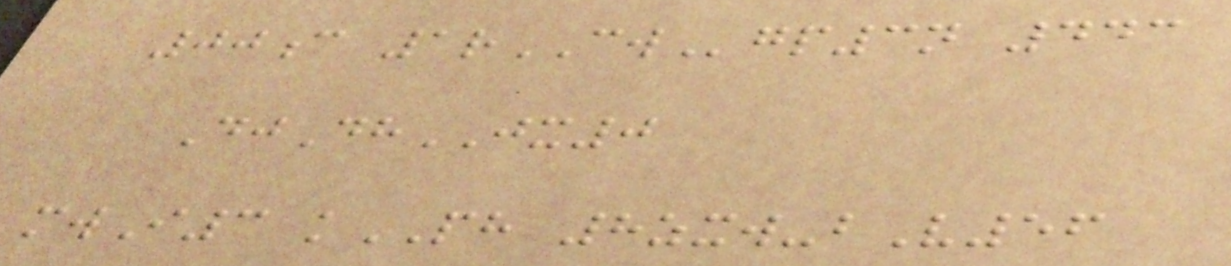00c 1rCWgp3n 443
DjDhJX0
mwI3 kPH 8zxw-bV56
